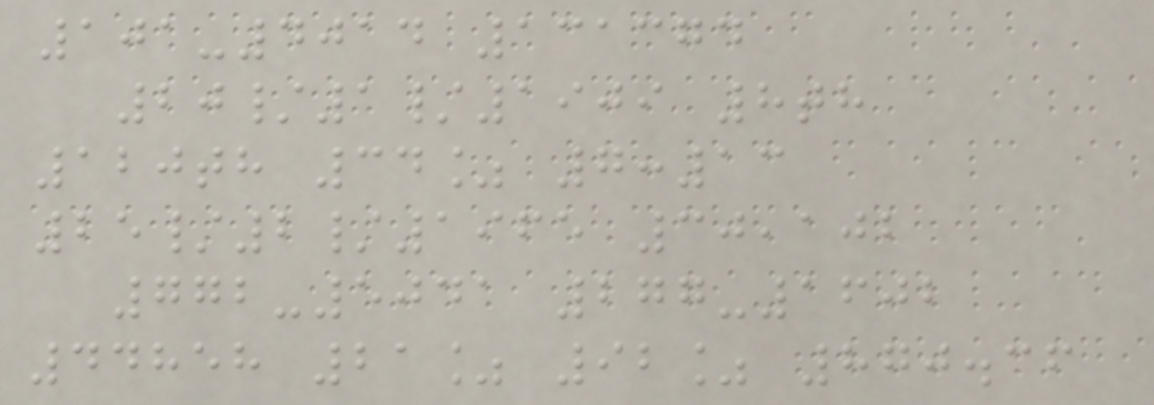101-4014 131374
20/1/1909 8th
120th 34% 7:13
25/2/1965 30,102
772-5041 277-1602
44858 21% 92% 870.36
